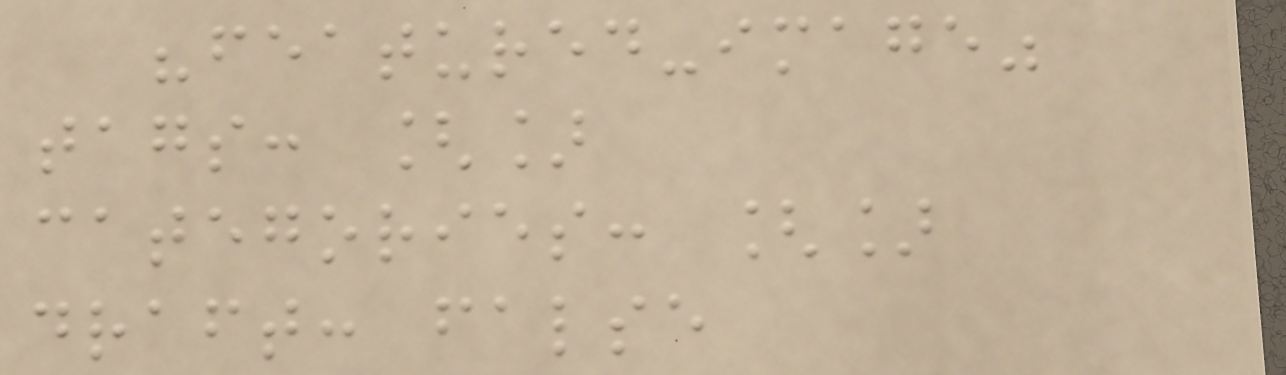"featured-image"
tags: []
categories: []
draft: false
